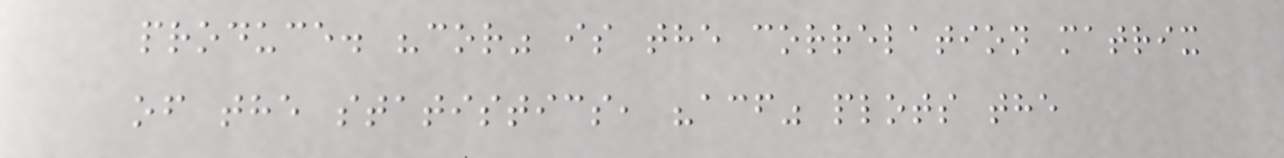produce. "cor" is the correlation matrix
of the statistics, "acf" plots the
